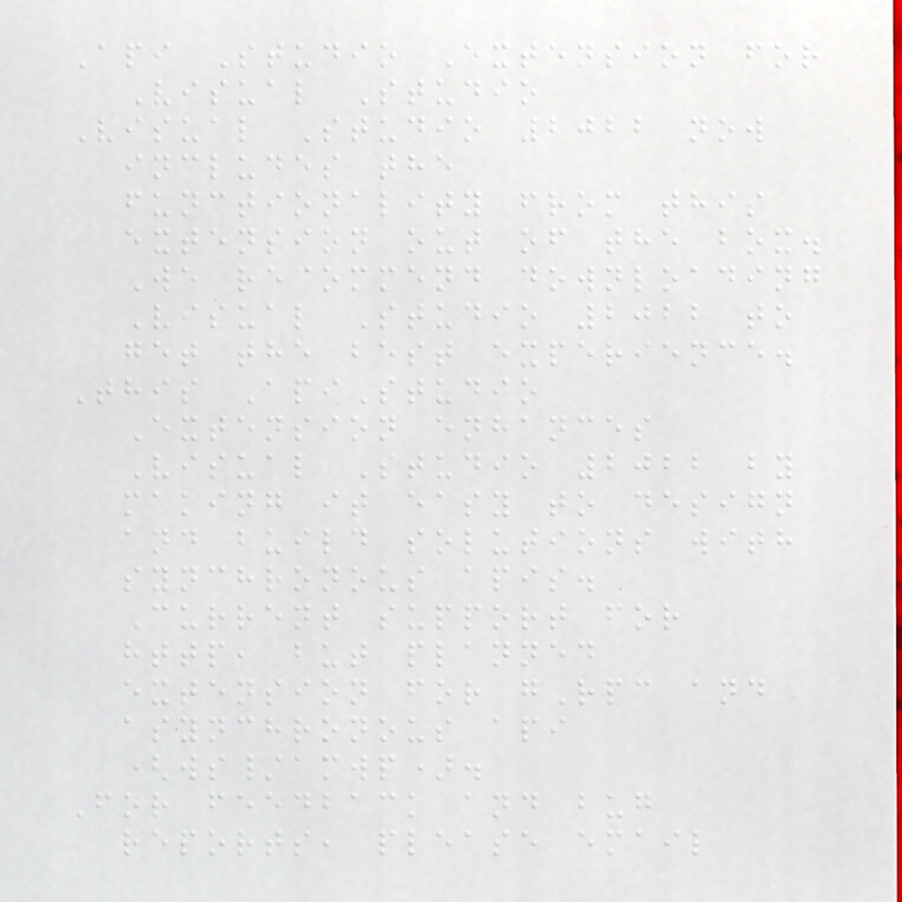Api Studio Extension for
Visual Studio
Visual Studio 2022 now
includes the
functionality from this
extension out of the box.
We recommend downloading
Visual Studio 2022 to
get the best experience.
This ApiStudio
Extension enhances
Visual Studio 2022 by
making it easy to design
and build solutions with
synchronous apis.
Current support for
http, but planned
extension for gRpc and
asynchronous api
(ws/amwp).
For feedback and bug
reports, please email
